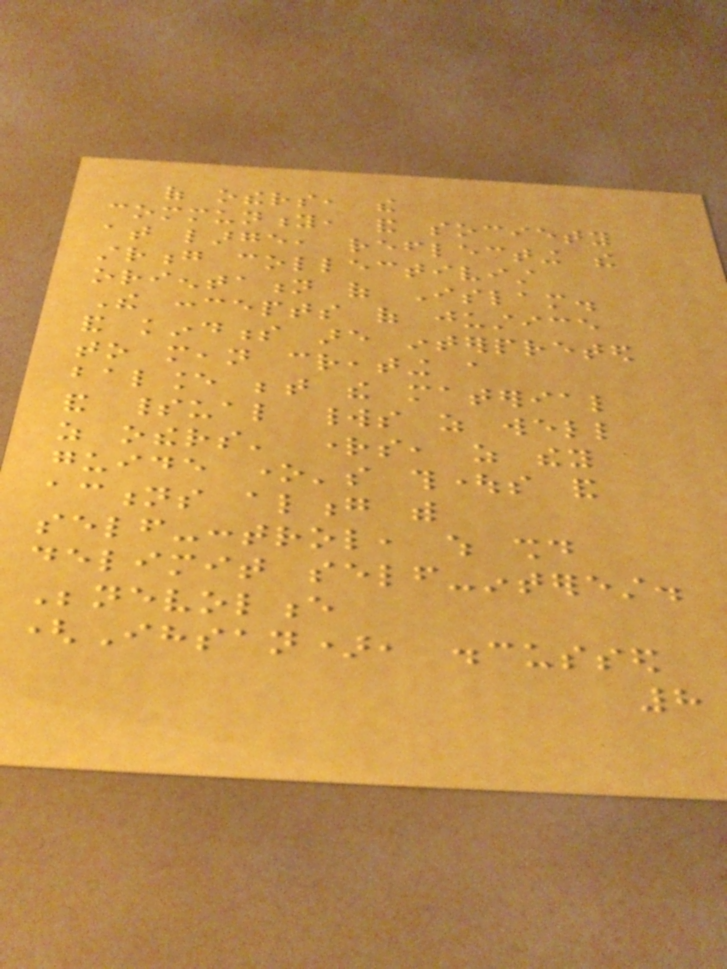of others, the
community, and society
at large, reflecting the
strong collectivist
orientation of Islam.
The concepts of justice
and kindness are interpreted
to mean creating a
balance between the material
and spiritual worlds as well
as others' rights, as they
guide one's thoughts and
actions along with
self-control, which should
delimit self-interest.
Benevolence
(Ihsan), discussed
8
